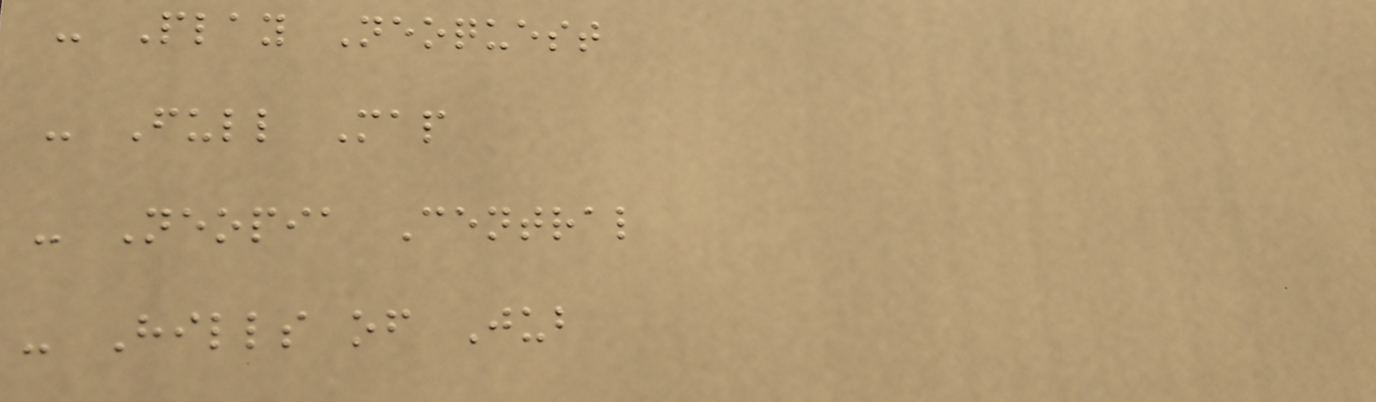- Play Neoquest
- Full Map
- Neopia Central
- Hills of Jub
